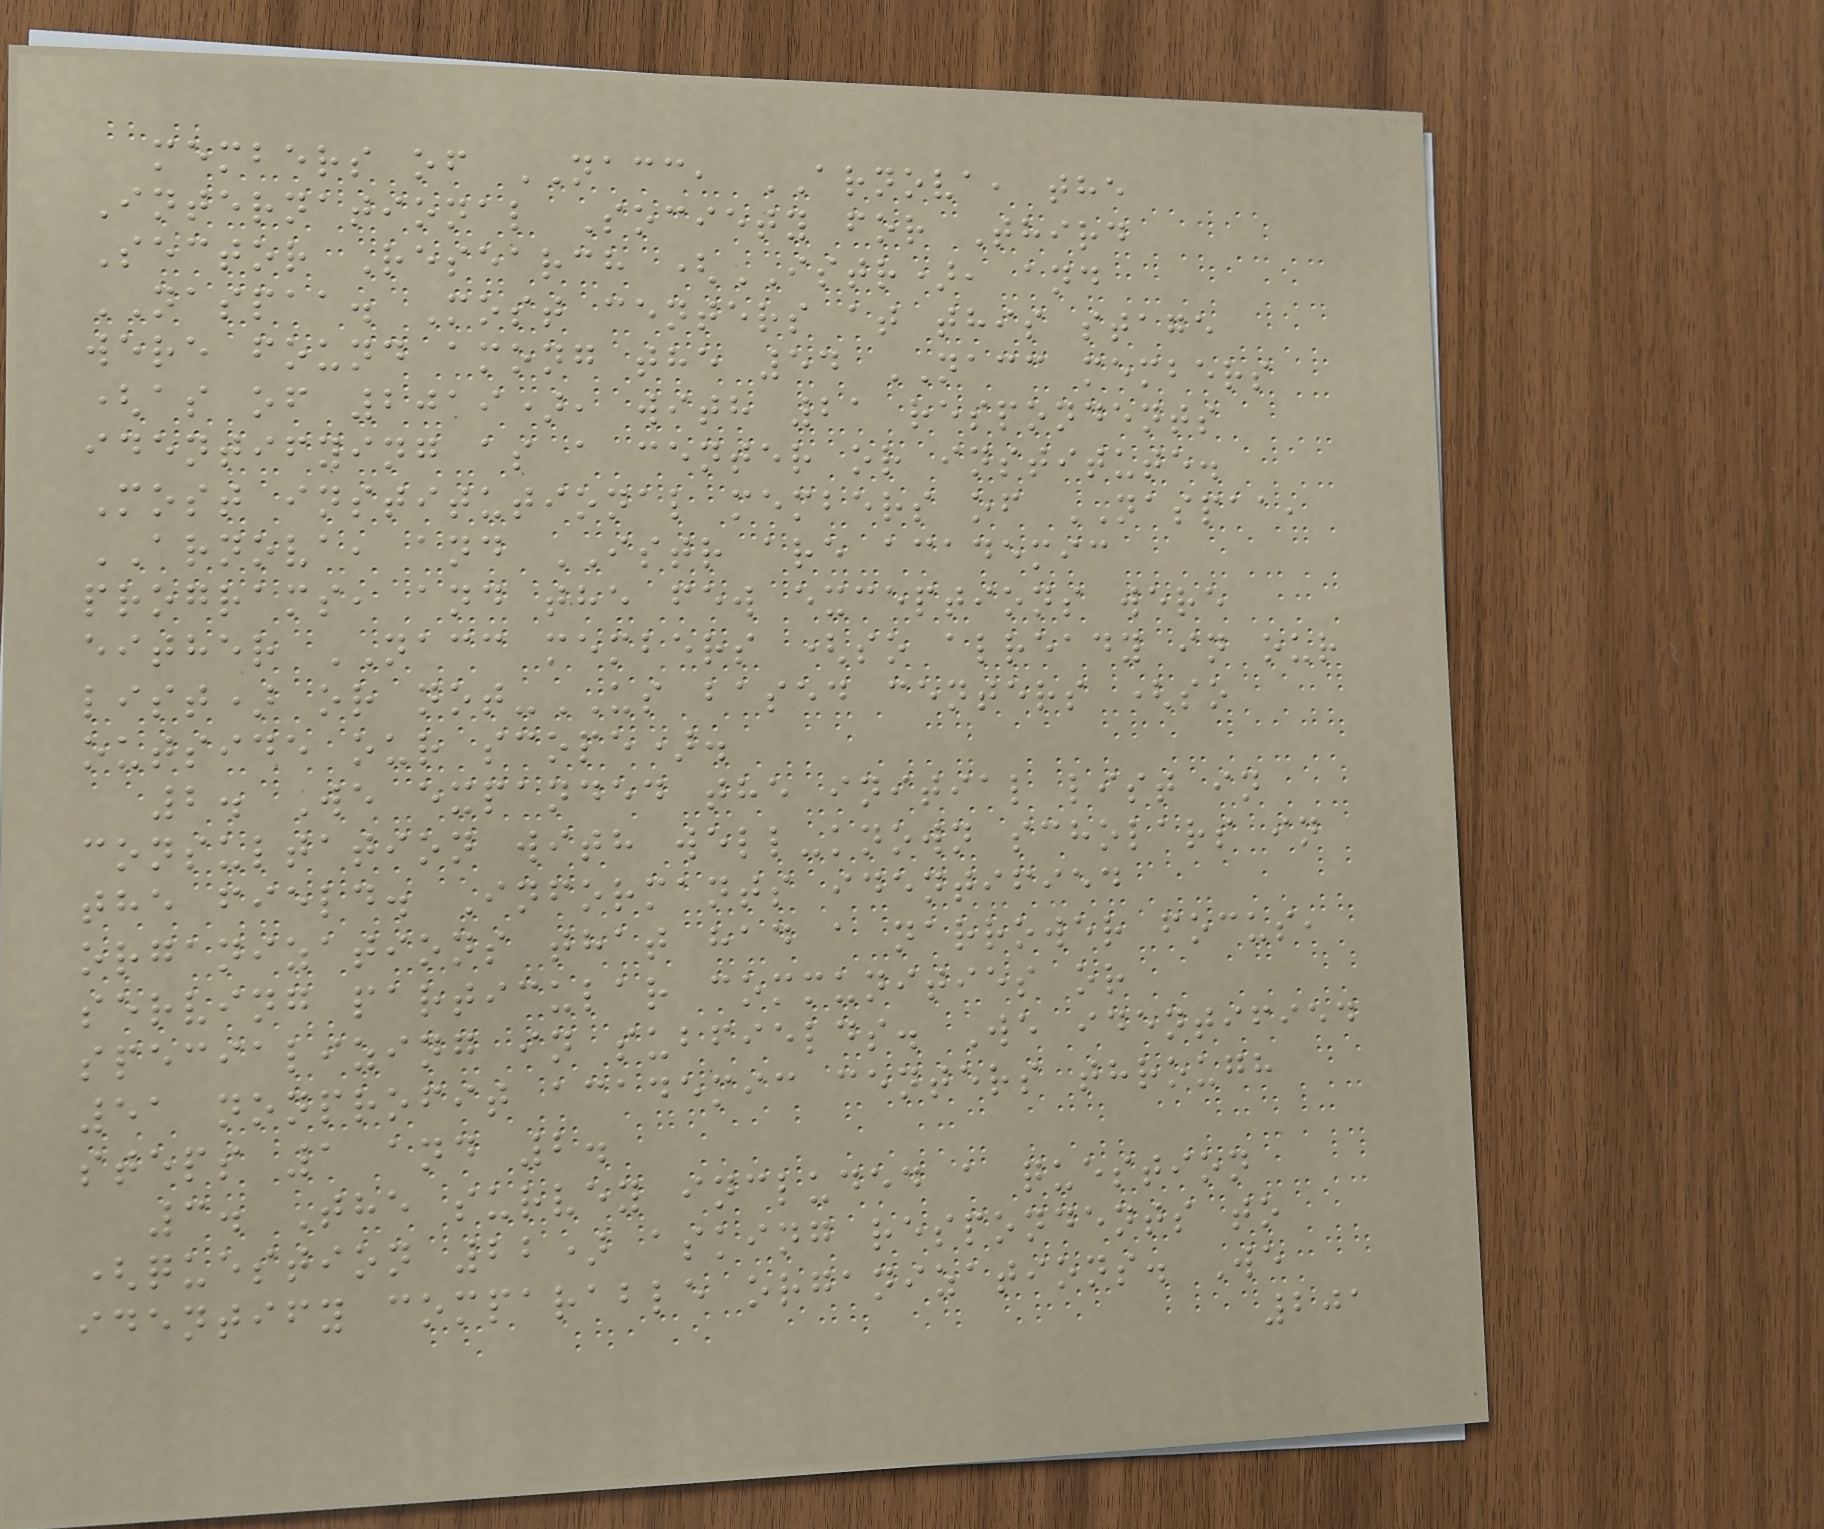members of NACC, ARNOVA, the
International Society for Third
Sector Research (ISTR), and
NASPAA. Most centers at this stage
were found among the 54 NACC members
(as of 2019), with 21 respondents
identifying as a center or institute.
Most institutional members of NASPAA,
ARNOVA, and ISTR are academic
programs, and the few exceptions were
either NACC members (so already in our
list) or not-US based centers (so
outside our scope).
2. We expanded the initial list in
consultation with well-known scholars in
the field. Informants identified
organizations that had a narrower focus,
serving particular communities or
specializing in subfields. We identified
51 nonprofit academic centers through
steps 1 and 2.
3. The survey included a question
(question 22) asking respondents to
identify comparable organizations. We
201
